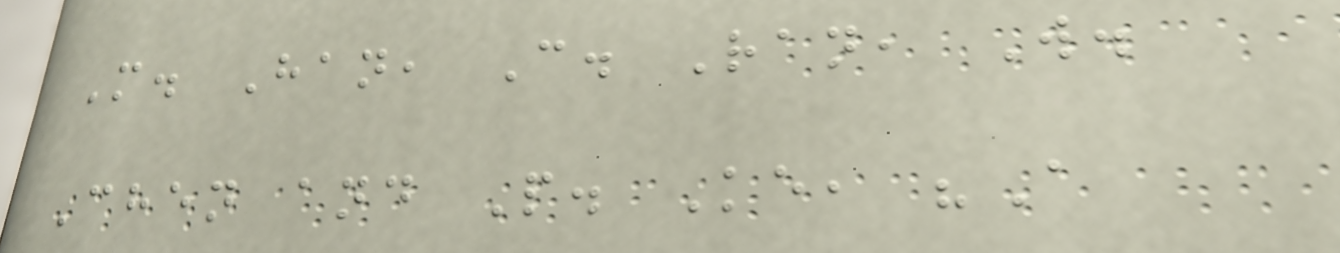M. Han, C. Ran, W.
Chen and P. Ke, "A
